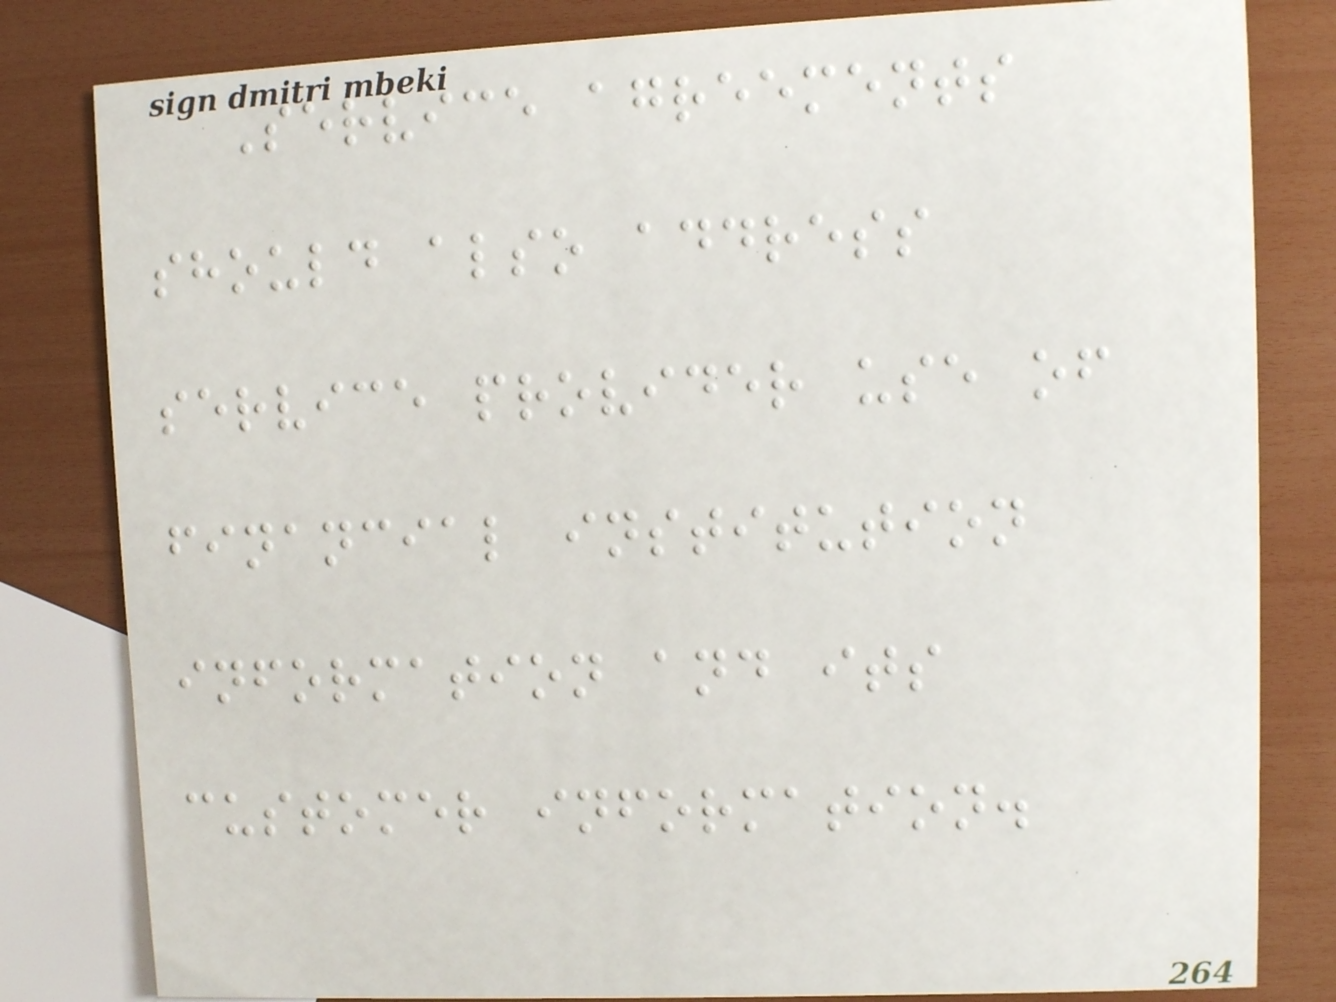Service agreements
should also address
service provider use of
financial institution
information and its
customer information.
